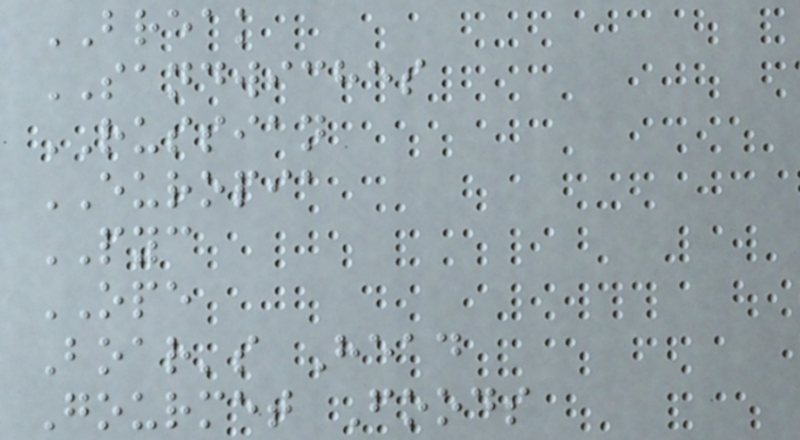BREAK
SANDWICHES
RUSSIAN
EUROPIA
PYC
OPE
Boar's Head
Gourmet Foods
